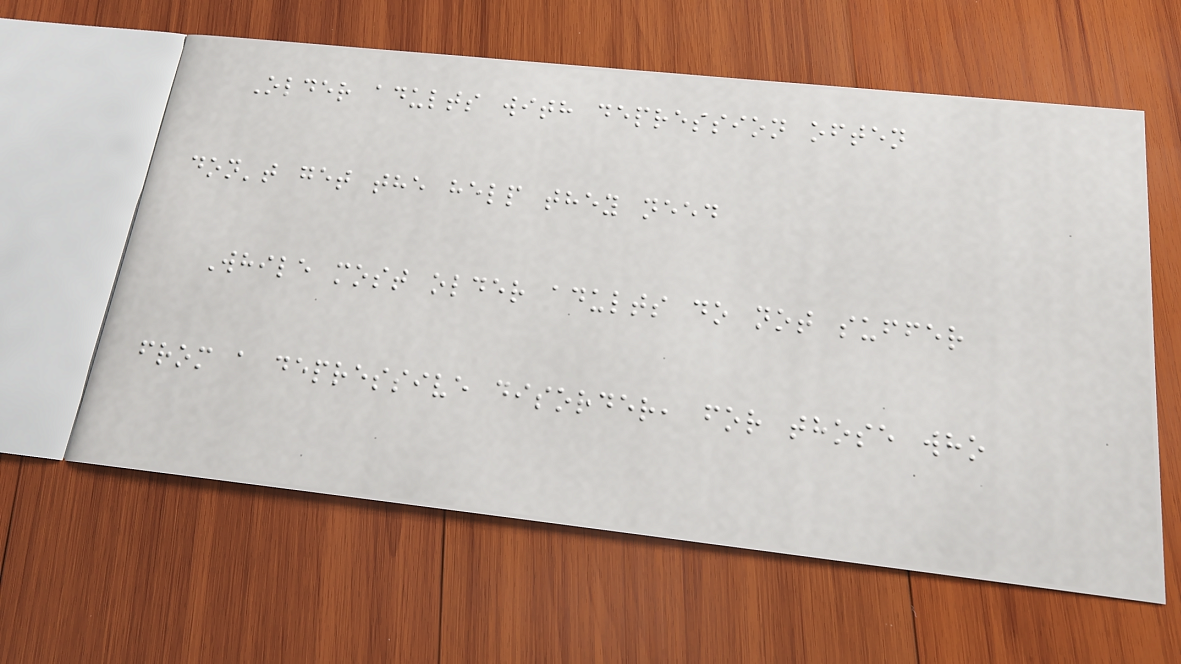Older adults with depression often
don't get the help they need
While most older adults do not suffer
from a depressive disorder, for those who
